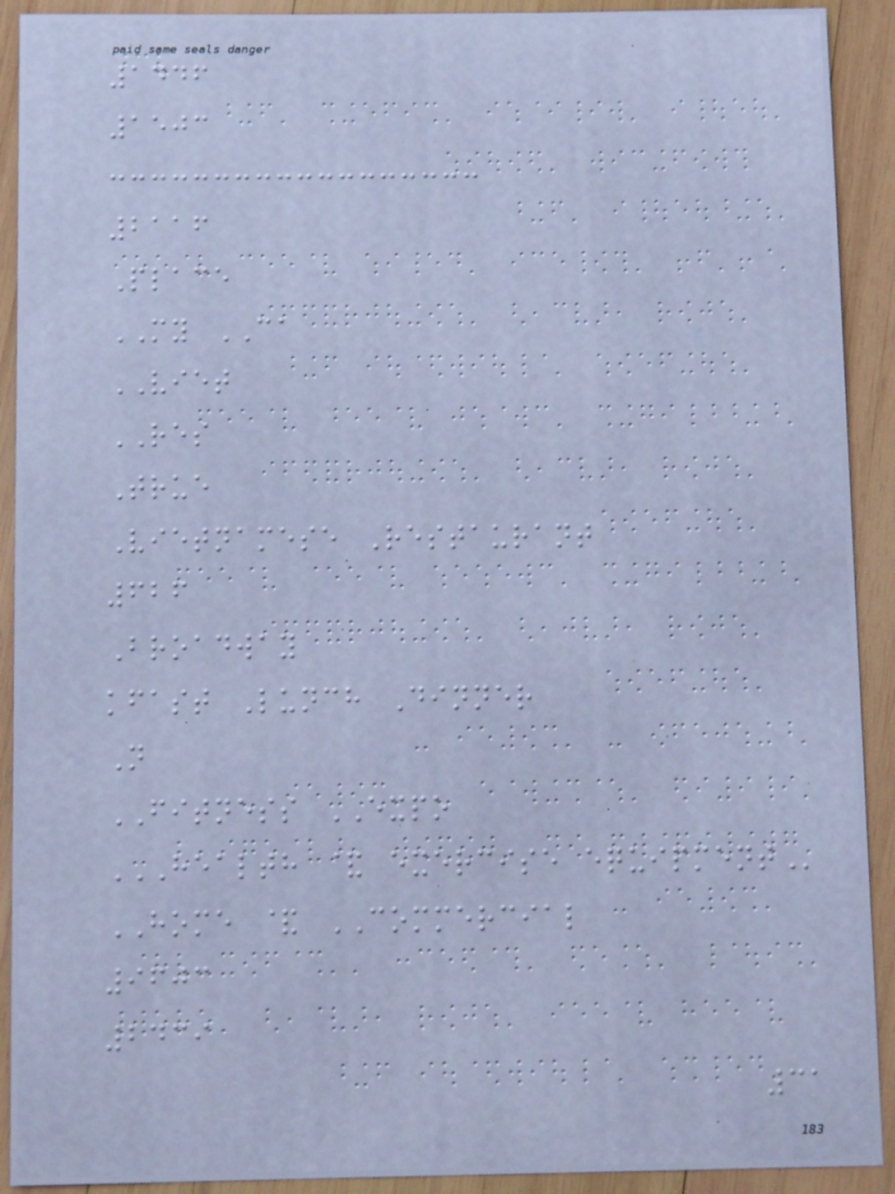1446
1503
2116
Place
MY CA
VIET
RES
True
Vietnamese Restaurant
626
Broadway
kfast Lunch Dinner
N
FITNESS EXPO
HEALTH & EXERCISE EQUIPMENT
HOME & COMMERCIAL
9603
2439
31
